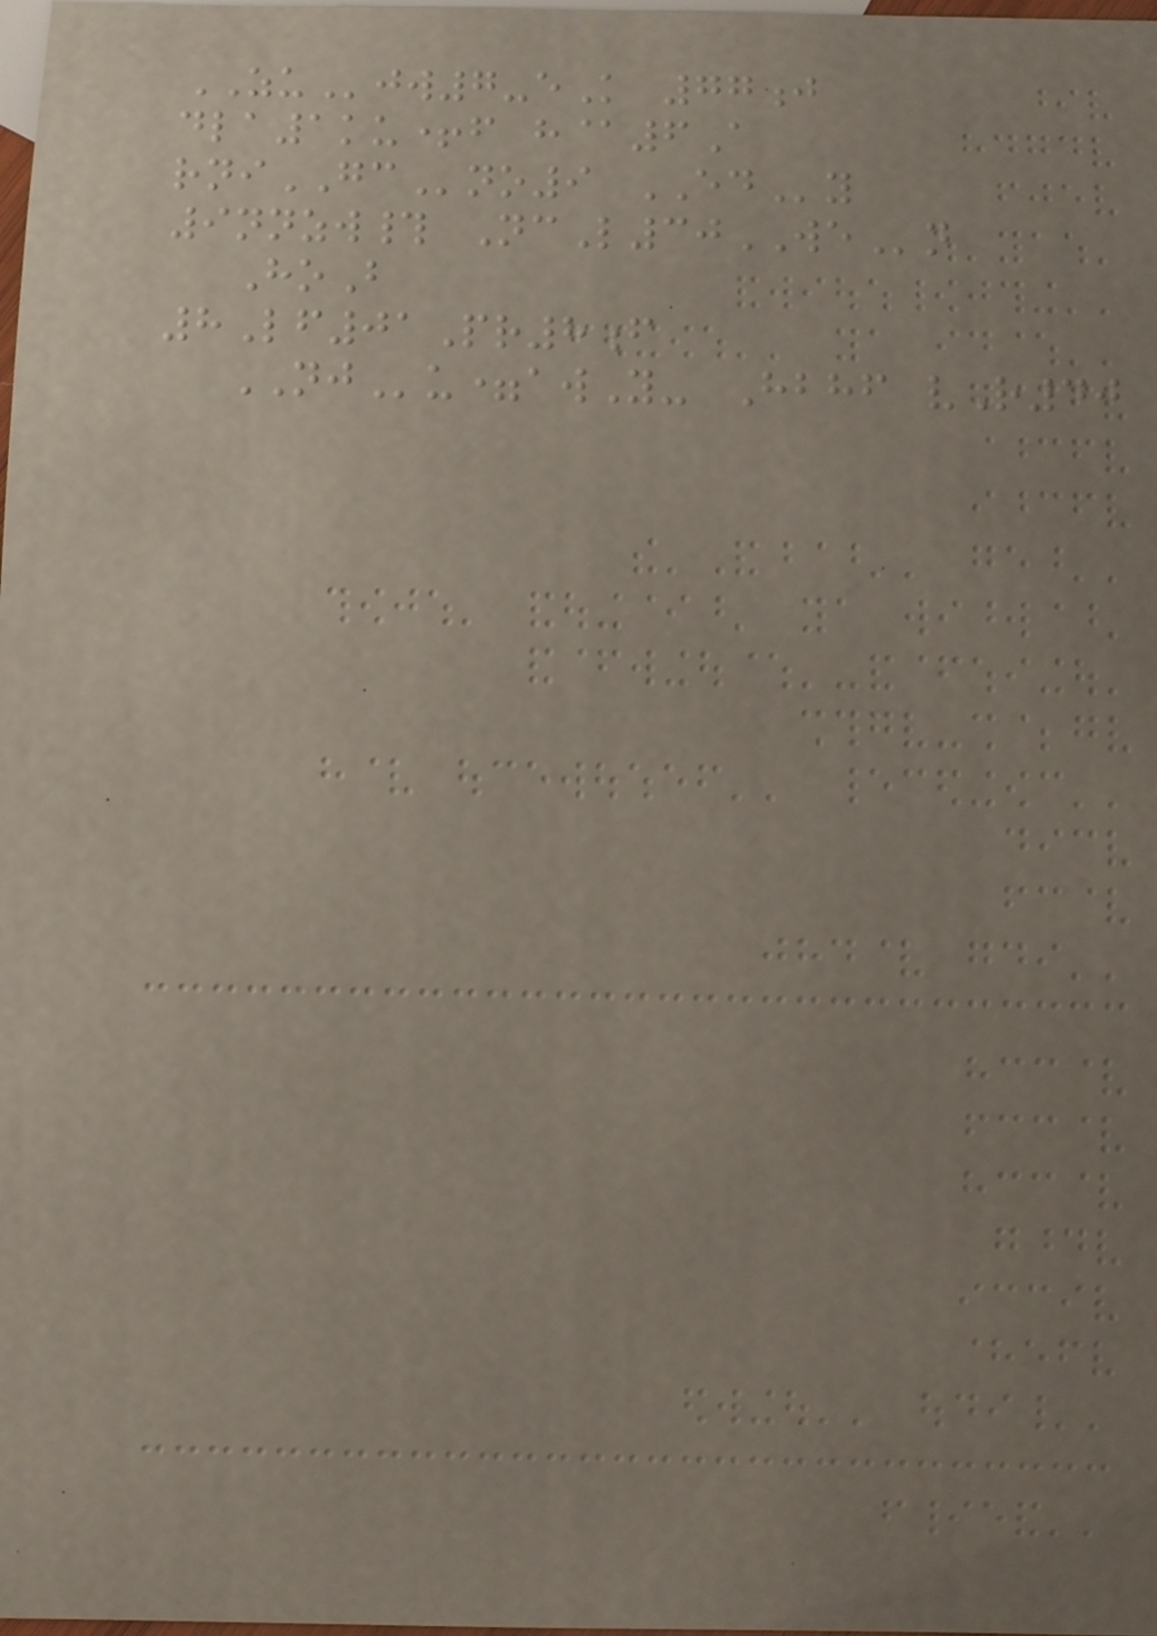ZUjw7-eK 77j
dla1ku+f h@6A
rniGCno9 EDy
9nnzw# NcL30WEn
HoB
8Lf01Pr8f
NJu=awY- Hbhf vR40
